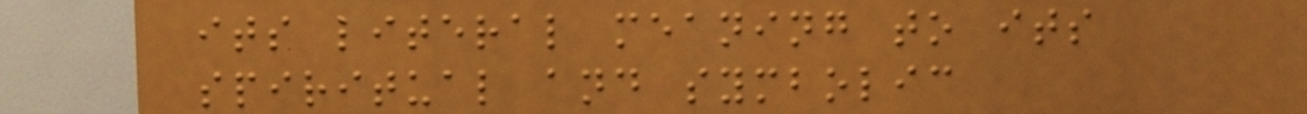its literal meaning to its
spiritual and symbolic
